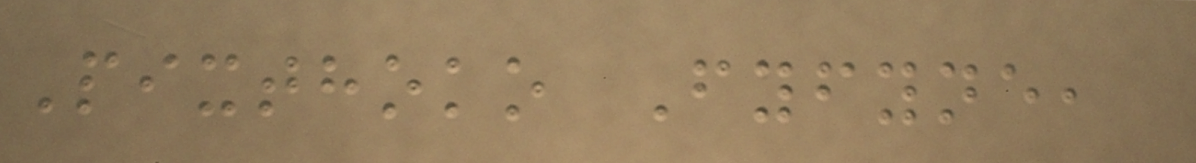Pixthoko Fyfyne,
